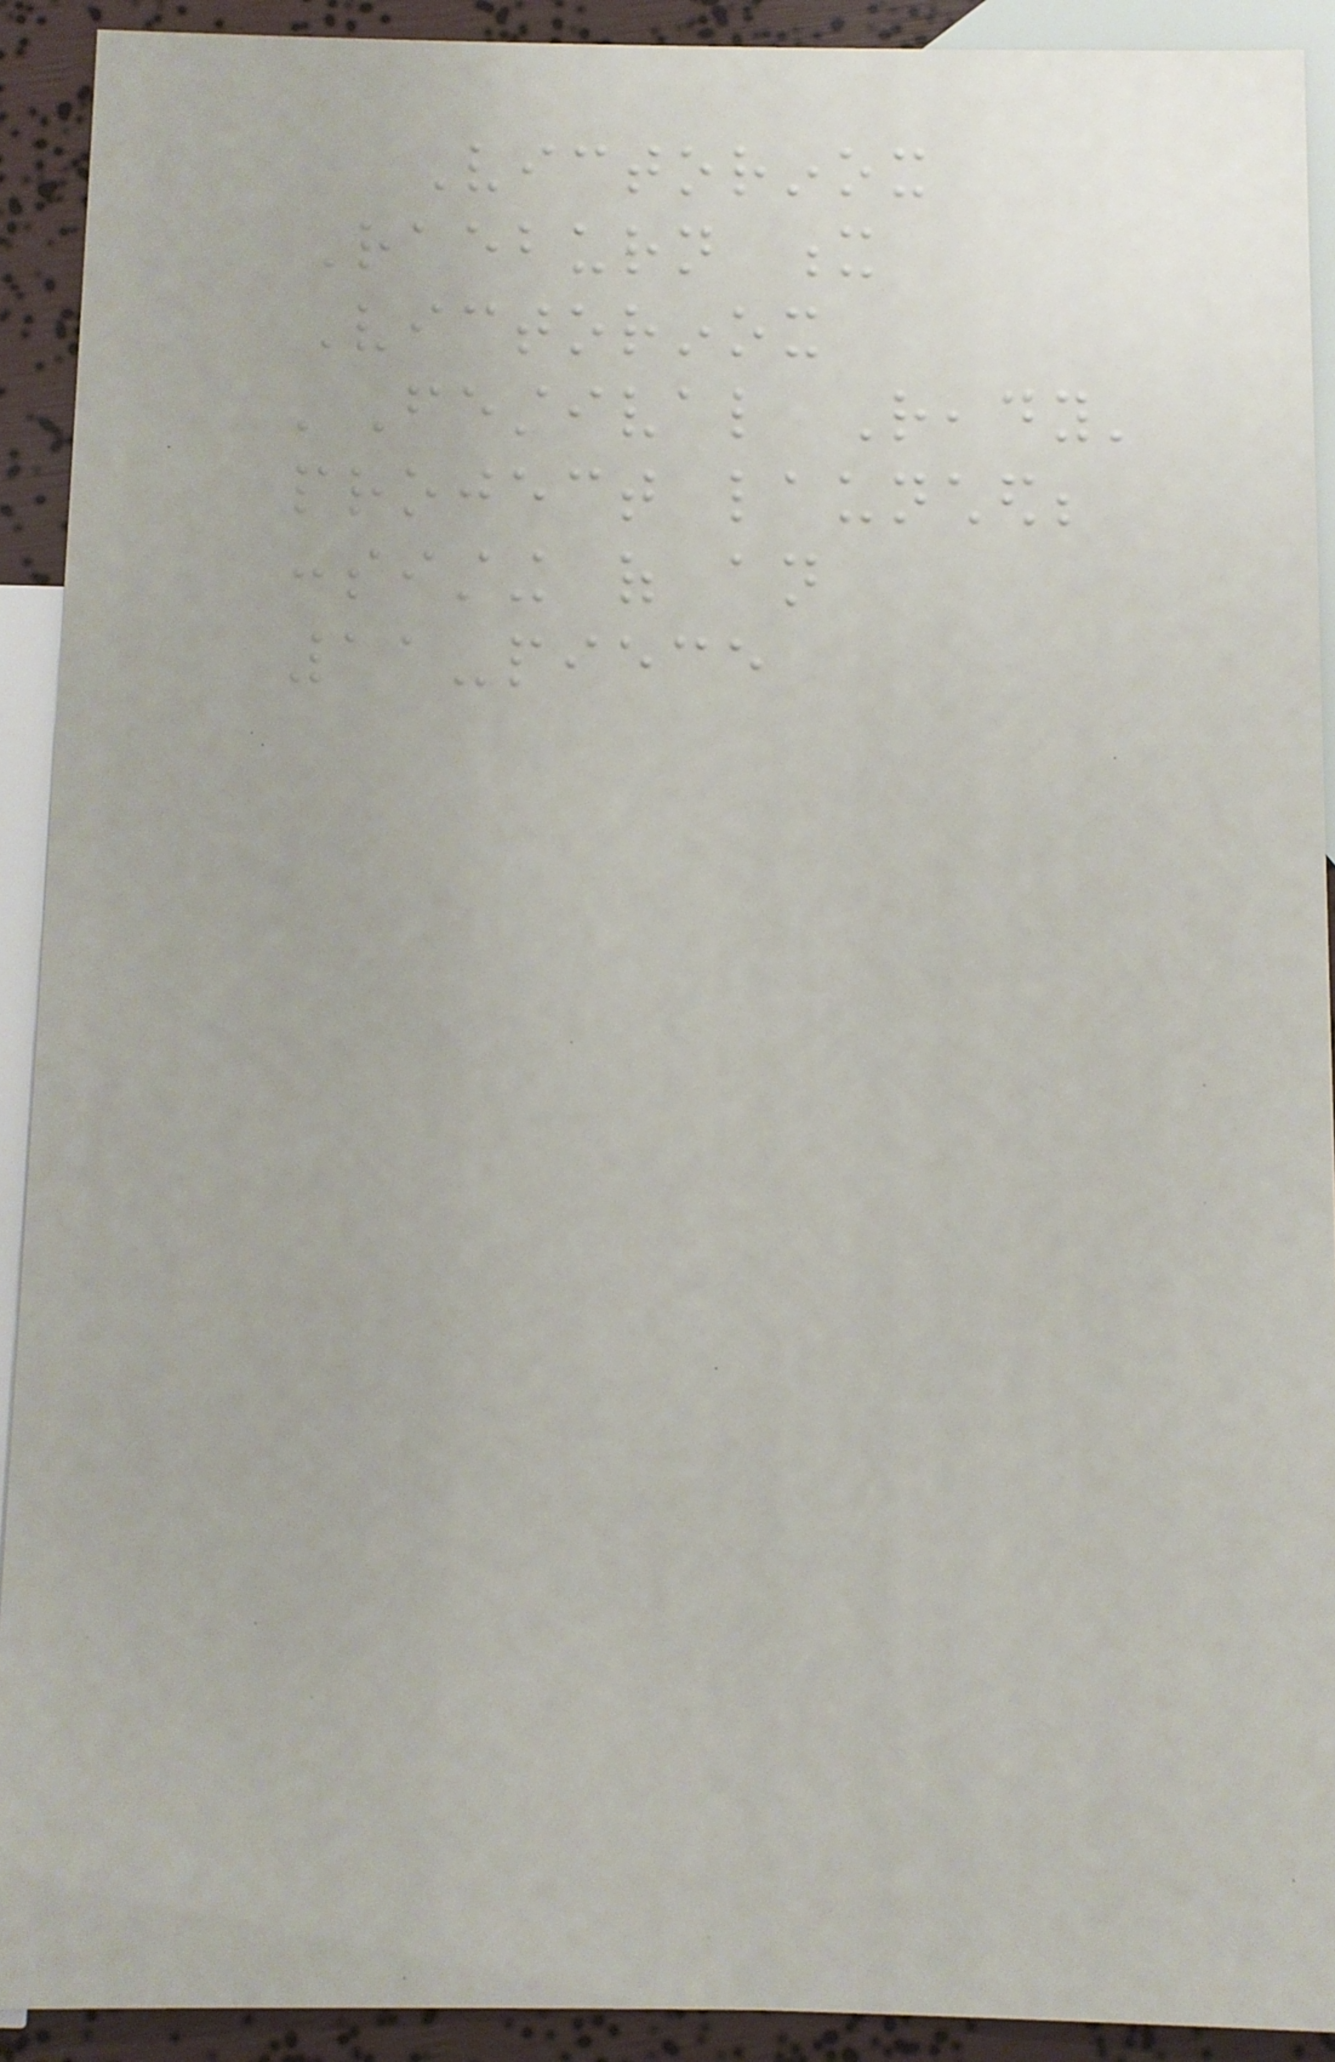Victorinox
Raeburn x
Victorinox
'Festival Ready'
project launched;
consisting of an
11-piece
